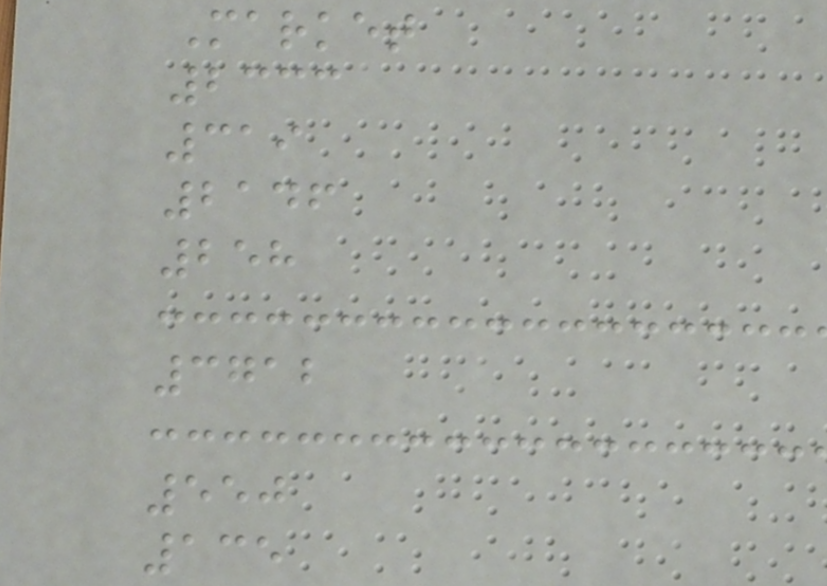Market
2333
319
2146
258
3712
550
135
